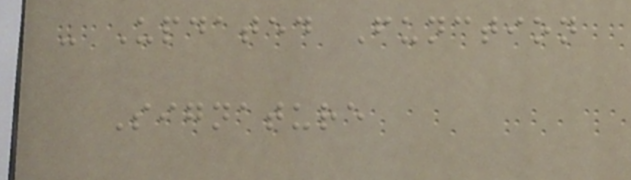- Updated Function
Signature
